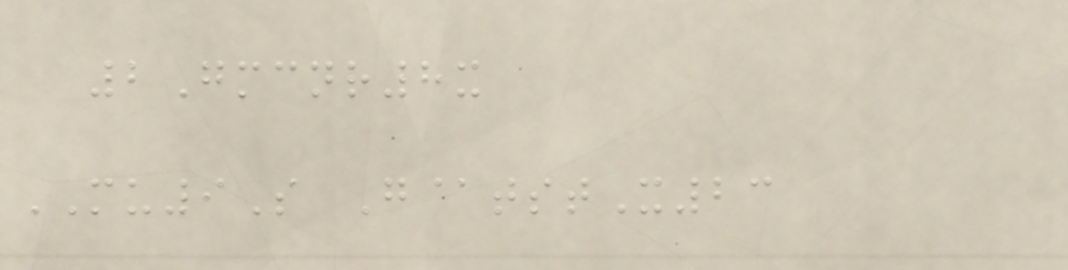2Gmcnr8x
MU9S G@tstX23
